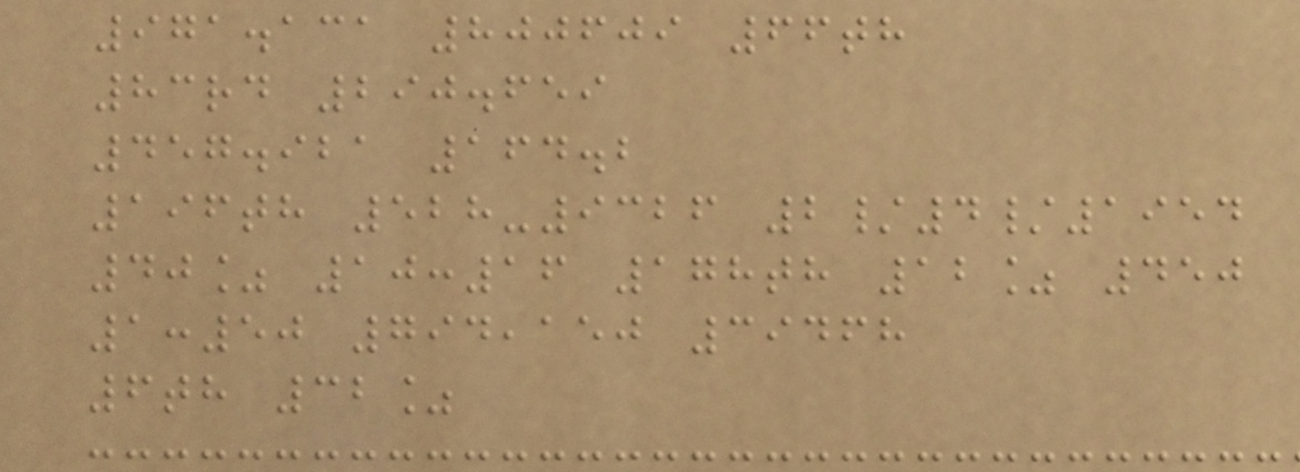971.131 800609 66th
83rd 290.659
457.921 164.2
196th 528-9326 2/4/1954
40% 10:16 178th 12% 450
1:50 794,150 39468
6th 32%
